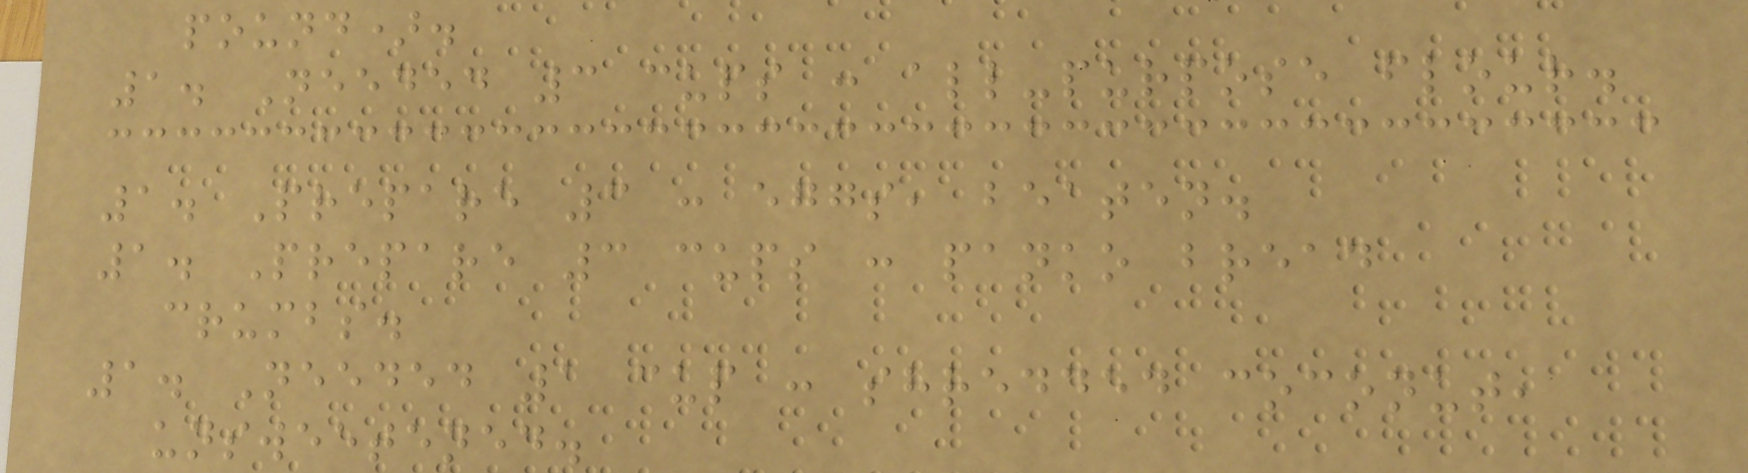pound).
1. Needed 3 cups : all-purpose flour.
1. Prepare 3 : eggs, beaten.
1. Prepare 3 cups : panko bread
crumbs.
1. Needed 1 cup : shredded coconut,
unsweetened.
